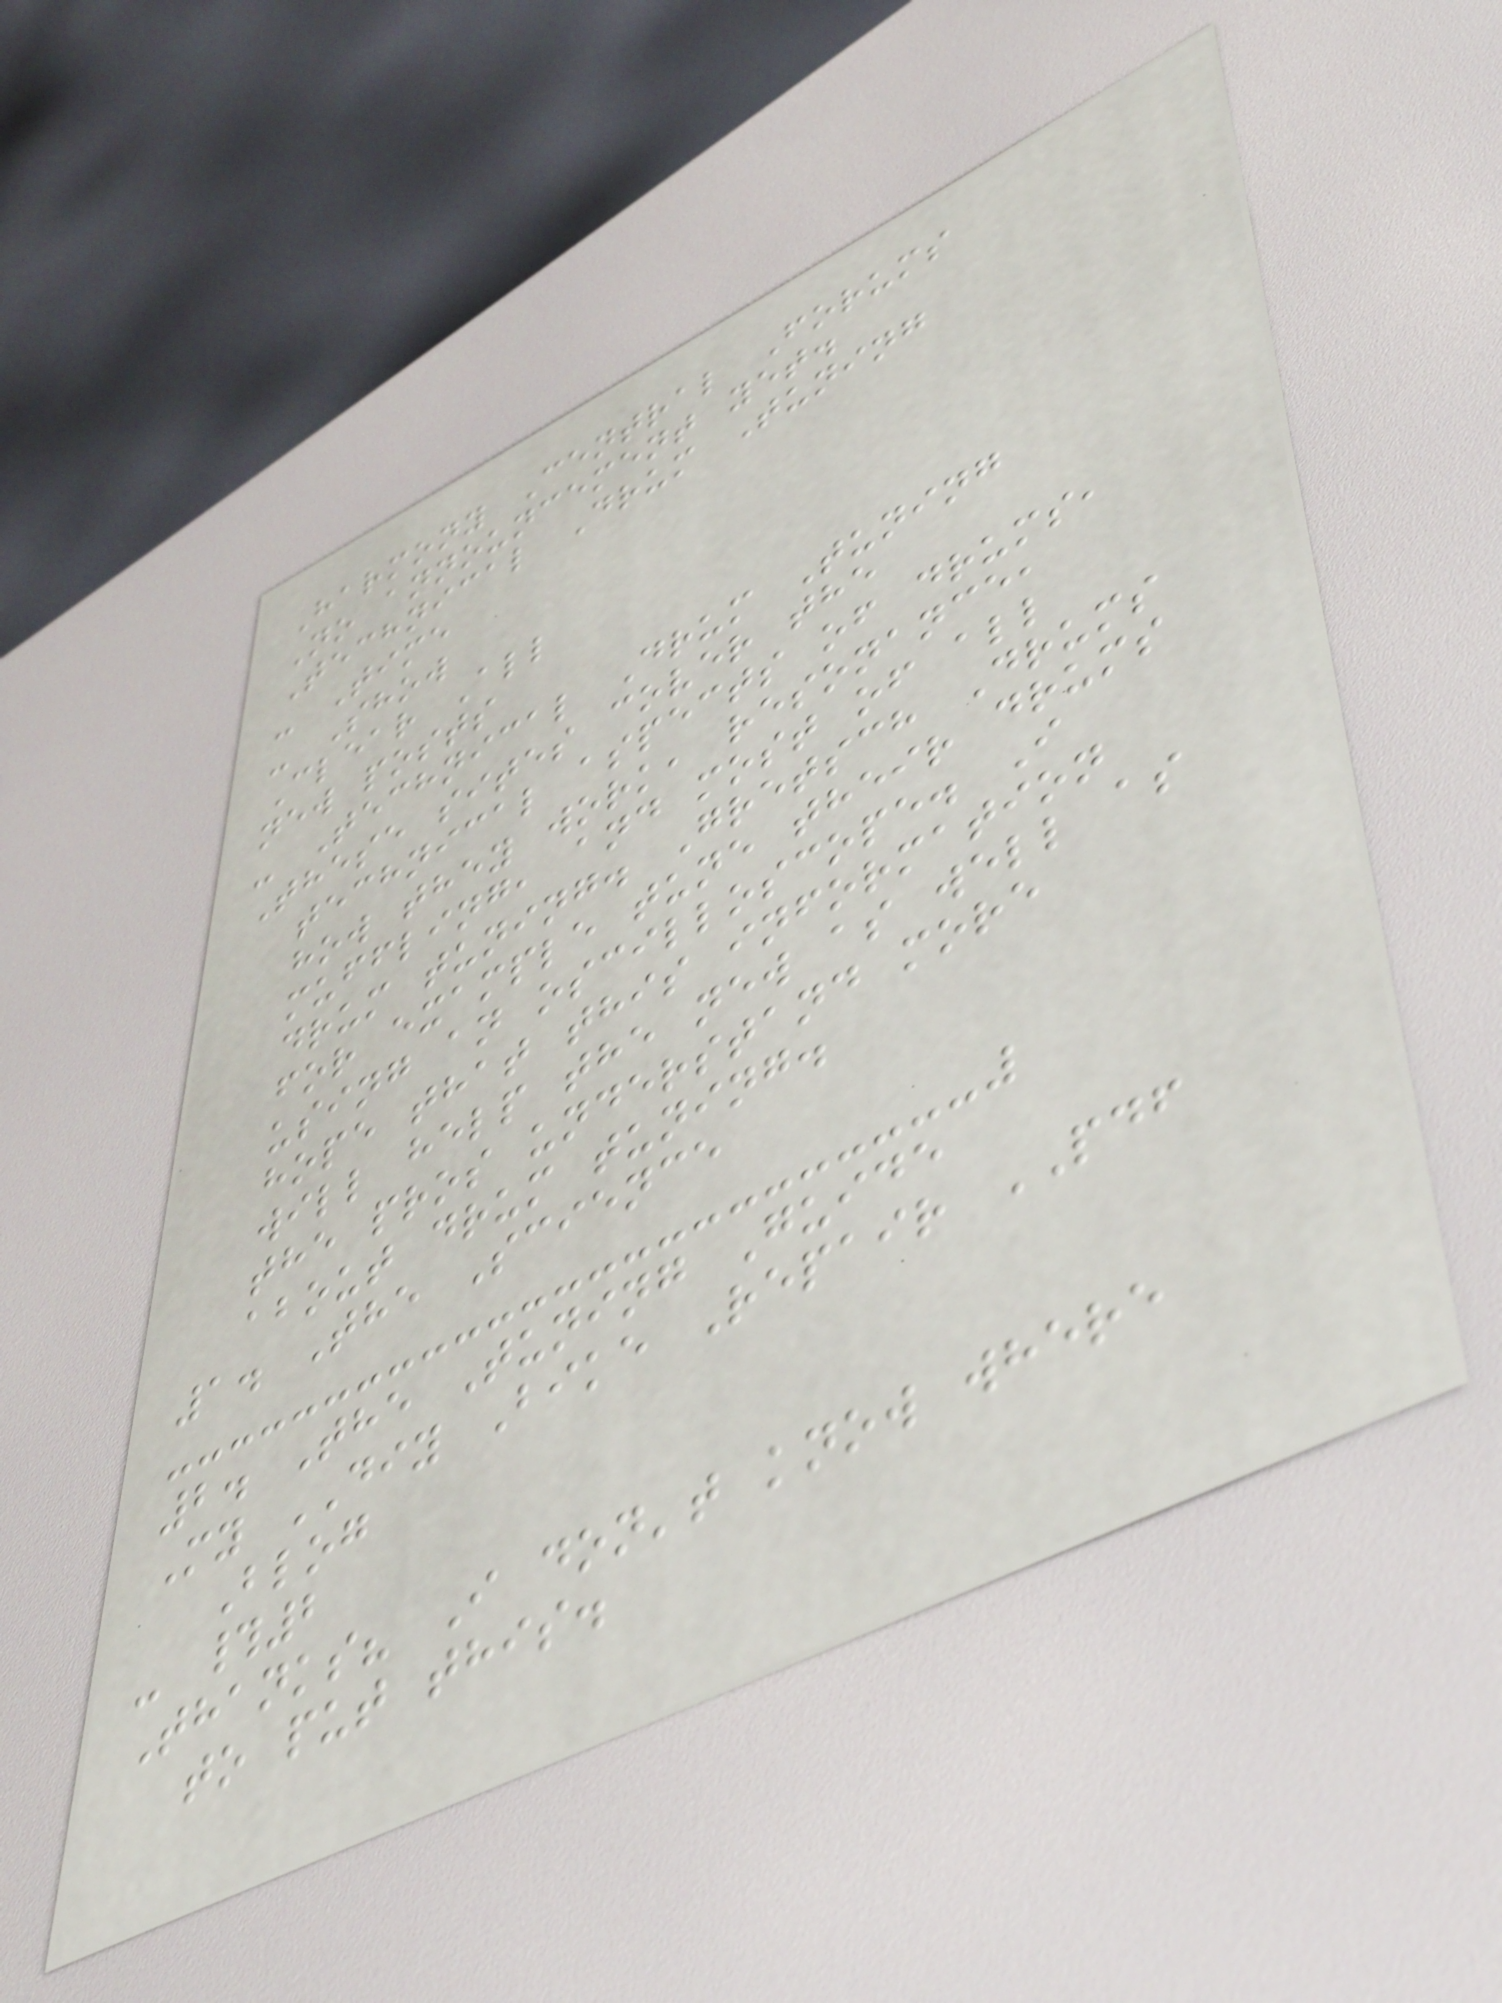Harmony Central Forums
No announcement yet.
Technical Drum Tuning
- Time
- Show
Clear All
new posts
- Technical Drum Tuning
These sites cover the
technical aspects of drums,
how they work, resonance,
muffling, and most of all
drum tuning. Gretsch Drums
for example tune their drums
using an oscilloscope. I
hope that this information
will help the new as well as
the pros understand more
about drum tuning.
1. The Science
2. The Tuning Guide
My DIY Bike Repair PDF
Blog
- #2
Thanks? I don't know where
to put this.
